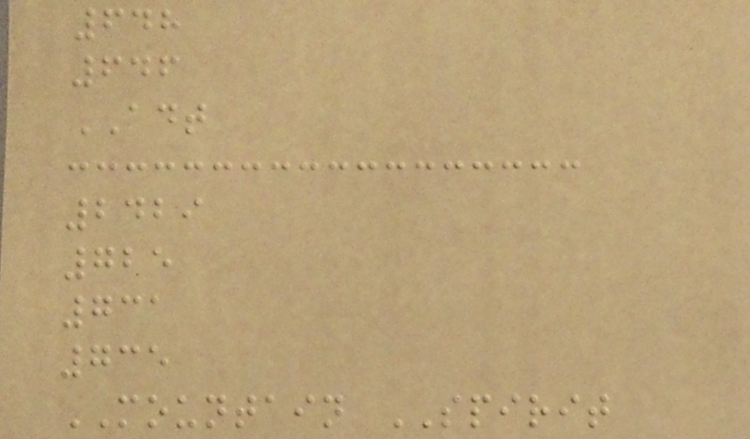648
646
ADT
2429
725
731
735
MOUNTAIN SPIRIT
